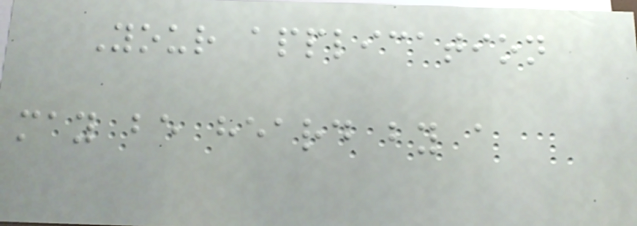Your application
may be heard by a
